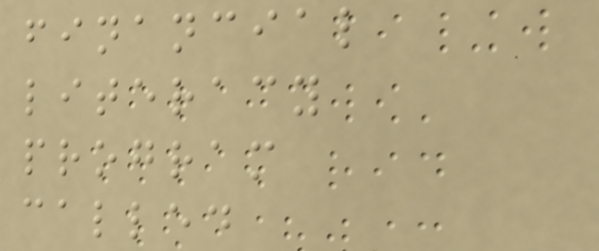financial
literacy
program
called
